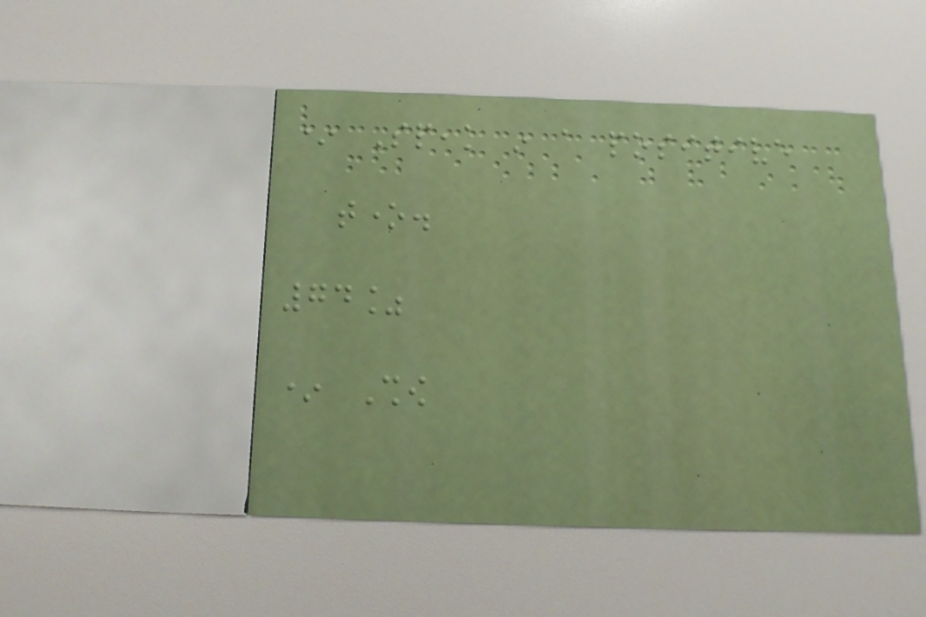* Speak in a positive
tone.
74%
* Show
